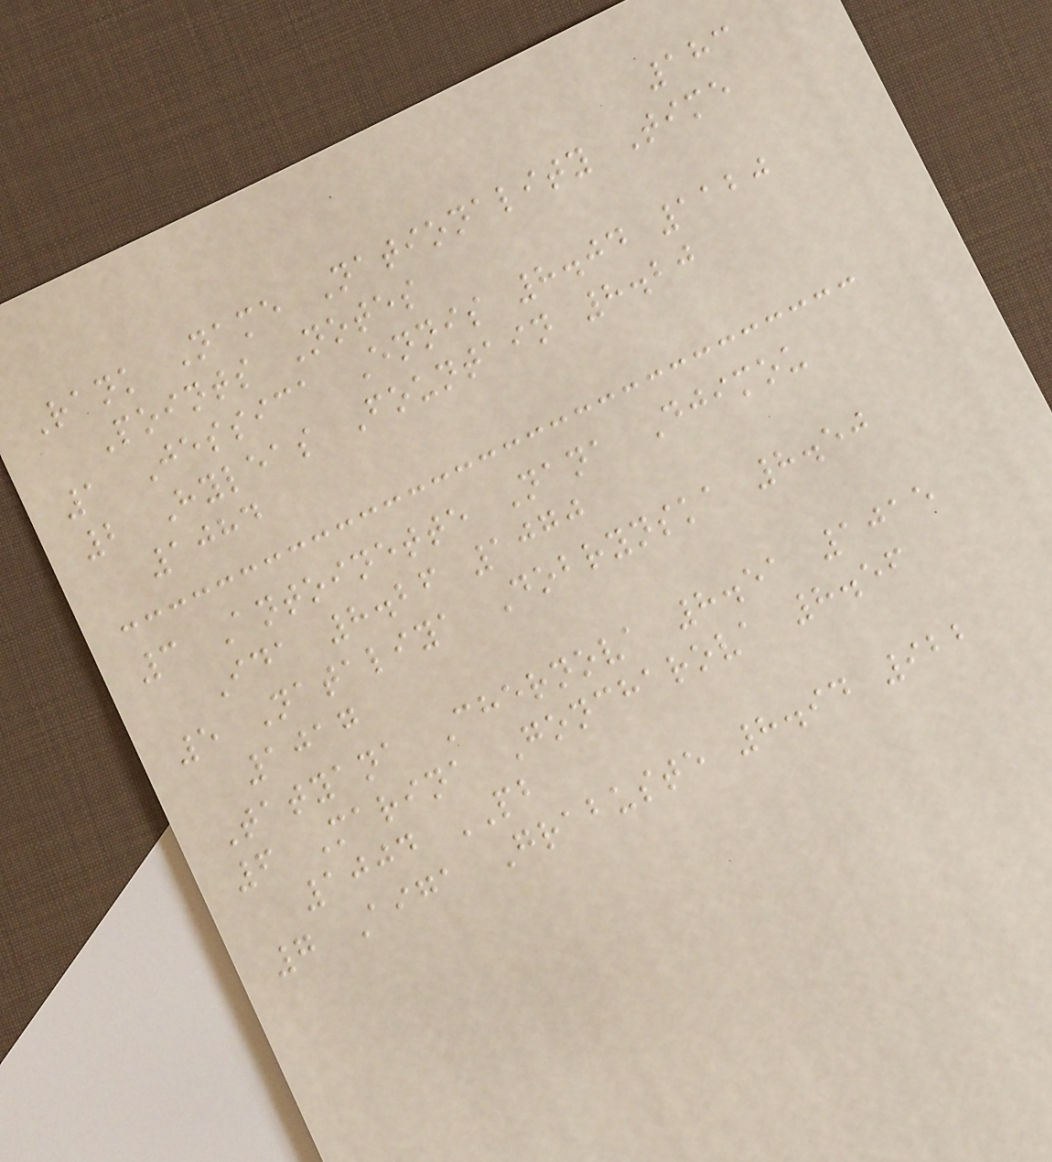183
Rank Name Nationality Time
Points Notes
1 Jessica Ennis 8.04 1120
2 Hyleas Fountain 8.20
1084
3 Antoinette Nana Djimou
Ida 8.26 1070
5 Nataliya Dobrynska 8.50
1017
Tatyana Chernova 8.51 1015
6 Marina Goncharova 8.56
1004 PB
7 Aiga Grabuste 8.94 922
